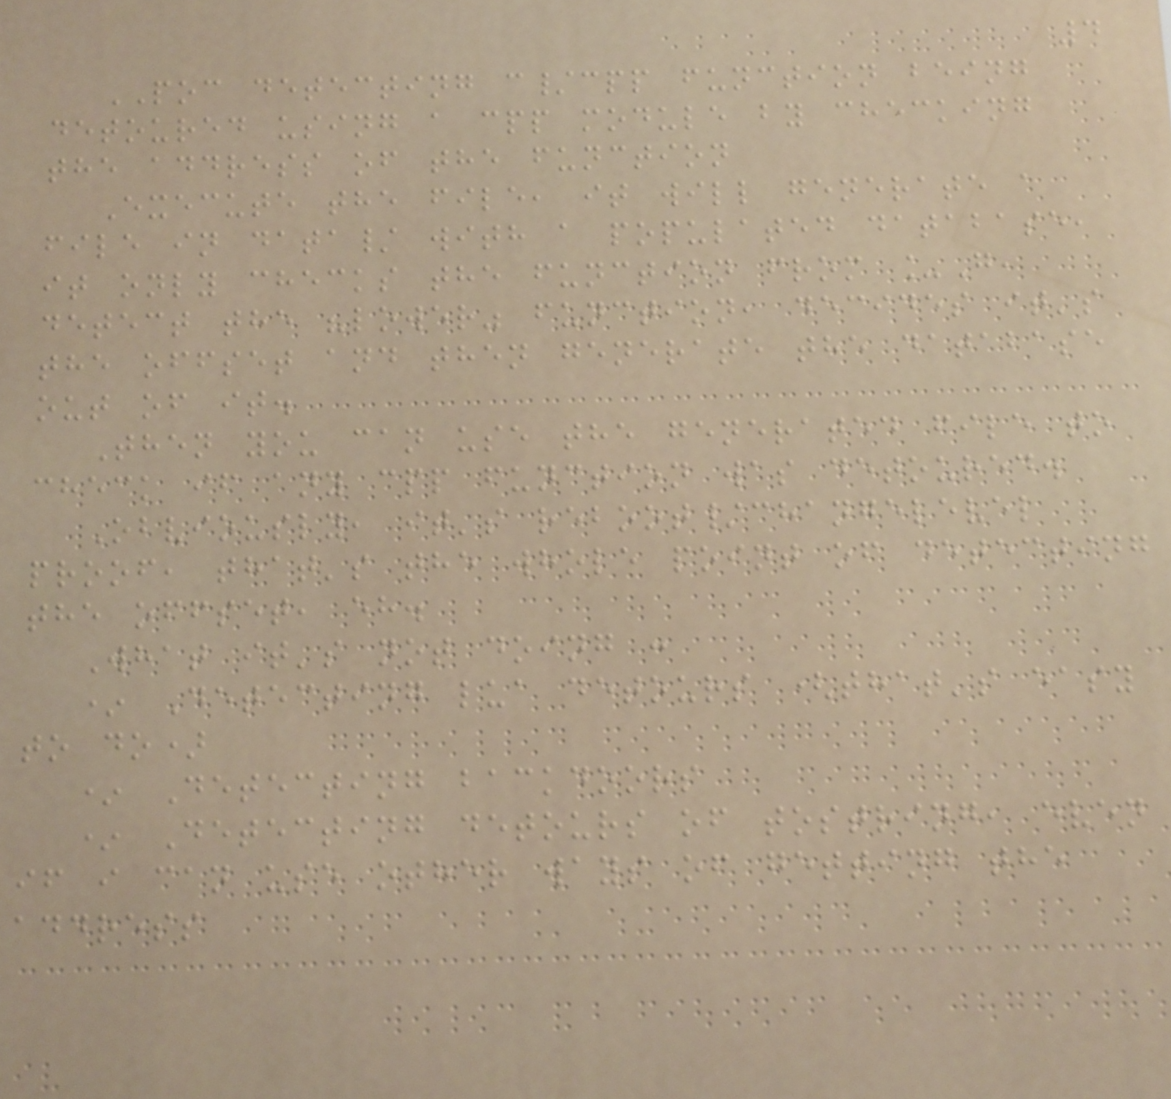4
POC detecting c/cpp function being
detoured using a cpp module by checking
the address of the function
Execute the file, it will generate a
file in data/ with a populated database,
it only checks the function from _G,
detect the "lower" function, decides it's
the offset and then generate the database
out of it.
Then you can use the generated file to
check if any cpp function was detoured.
Obviously, it's reboot/changelevel
proof, that's the whole point of detecting
the offset, eh.
What it's not doing :
* Detecting lua detours (that's easy
to do)
* Detecting backdoors
* Detecting detours of tostring, even
if i can use other ways of getting the
address
